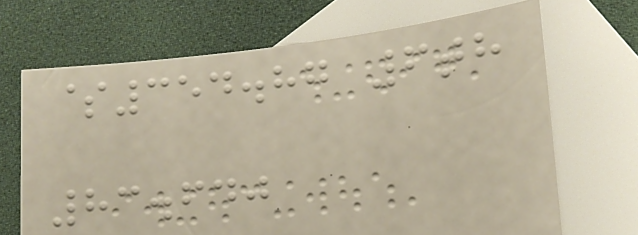$354.87 6th
83.640
